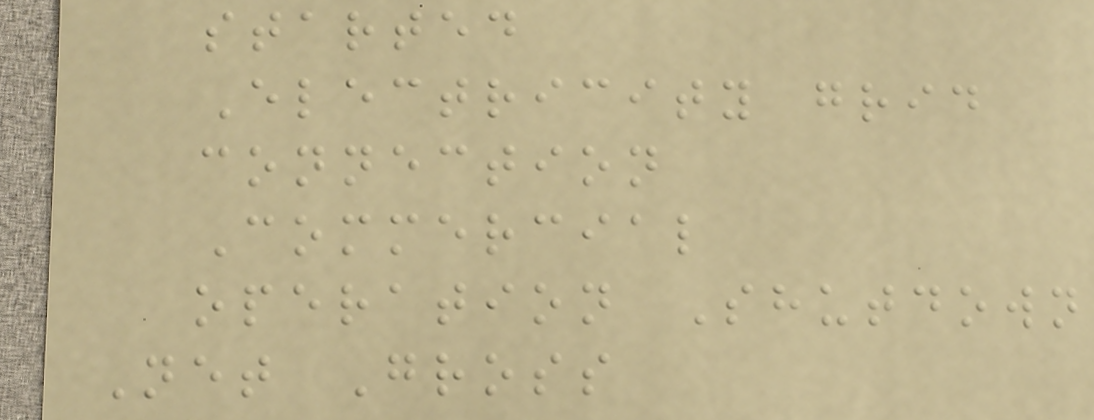started
Electricity grid
connection
Commercial
operation Shutdown
Net Gross
